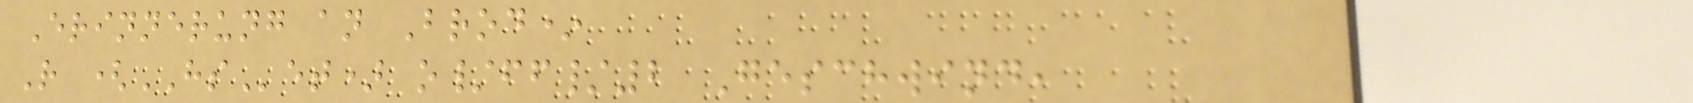Erinnerung an Brod*
R (HSet) o/ff/2 Geschwind,
